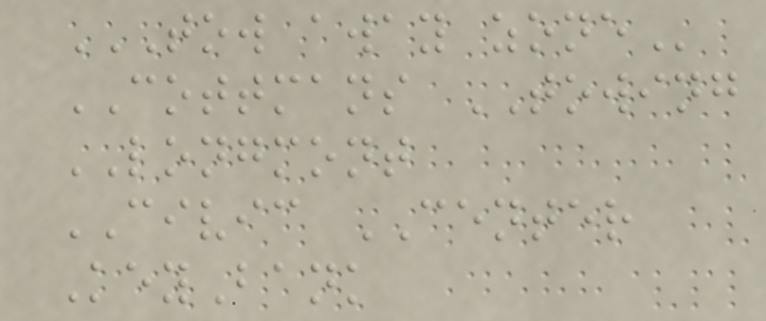TOW AWAY ZONE
COTTMANS TOWING
LONGMONT
CIVIC CENTER
KeyBank
